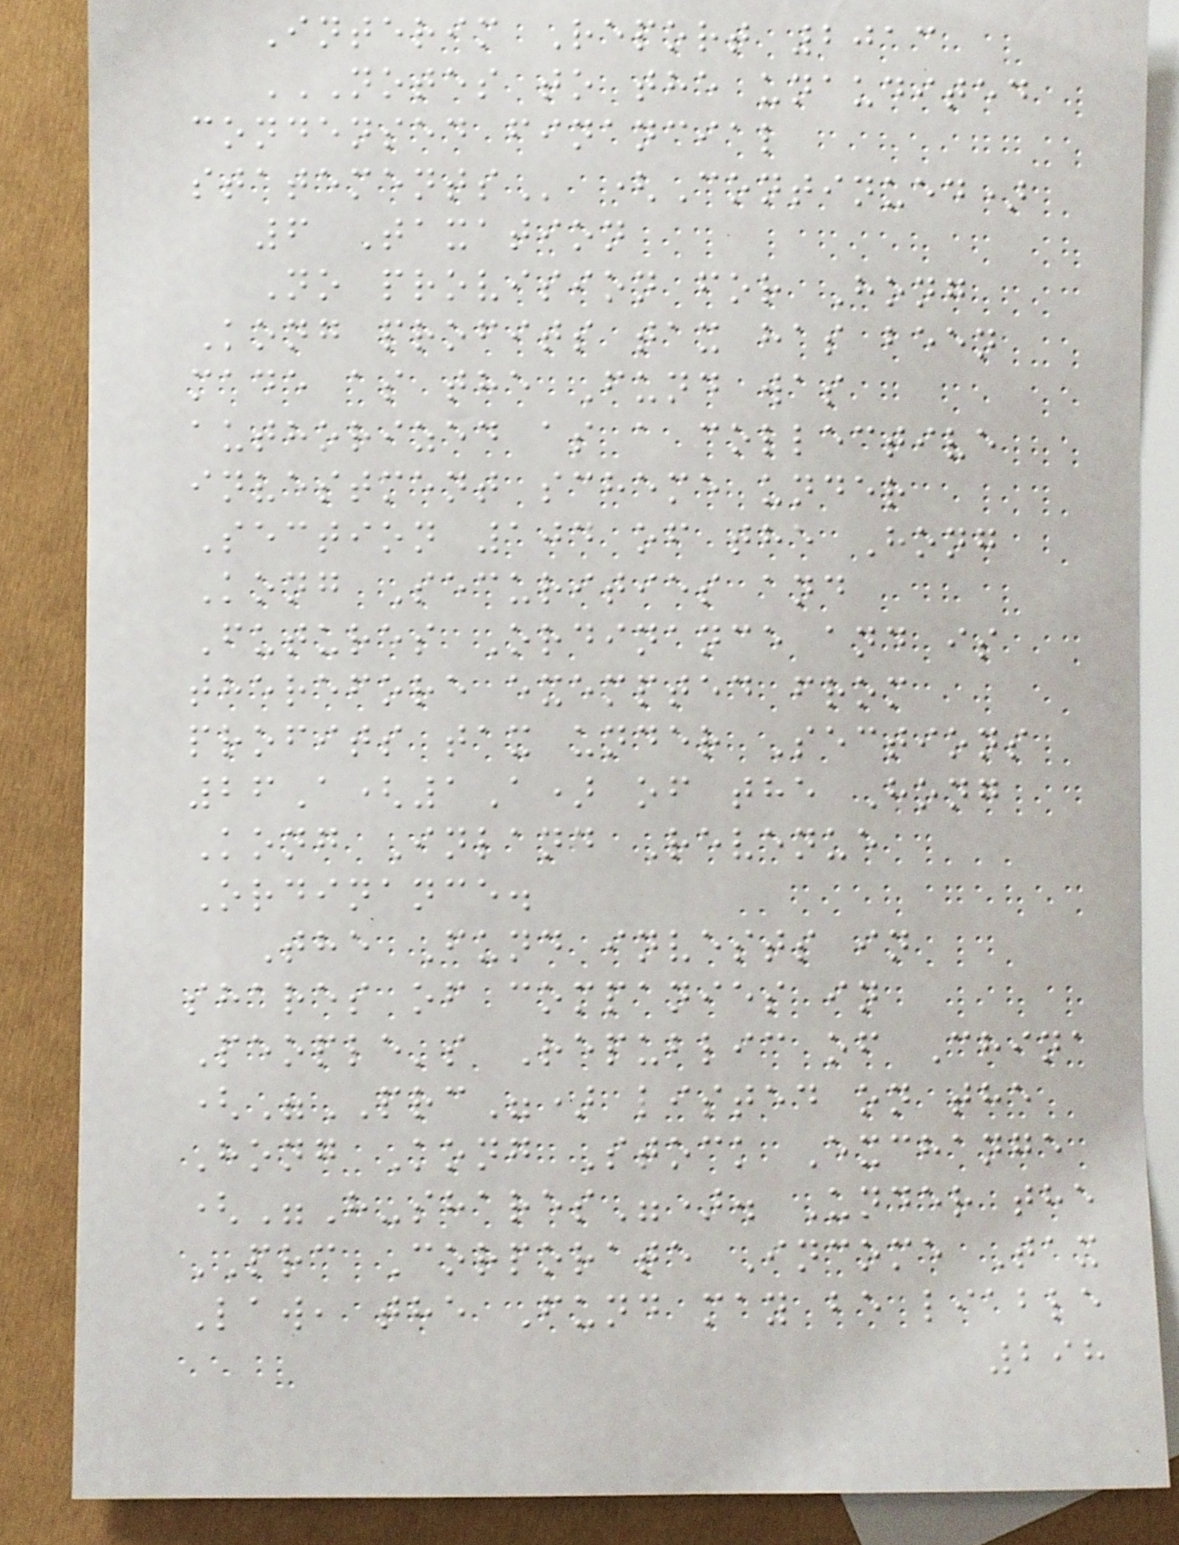Interim Report 2013
NOTES TO THE UNAUDITED
CONDENSED FINANCIAL
STATEMENTS (Continued)
6 Taxation
No provision for Hong
Kong profits tax has been
made as the Fund was
authorized as a collective
investment scheme under
Section 104 of the Hong
Kong Securities and
Futures Ordinance and is
therefore exempted from
profits tax under Sections
26A(1A) of the Hong
Kong Inland Revenue
Ordinance.
The Fund invests in
shares of companies in
People's Republic of China
("PRC") listed on the
Hong Kong Stock Exchange
("H-shares"). Under the
PRC Corporate Income Tax
Law, the Fund may be liable
298
